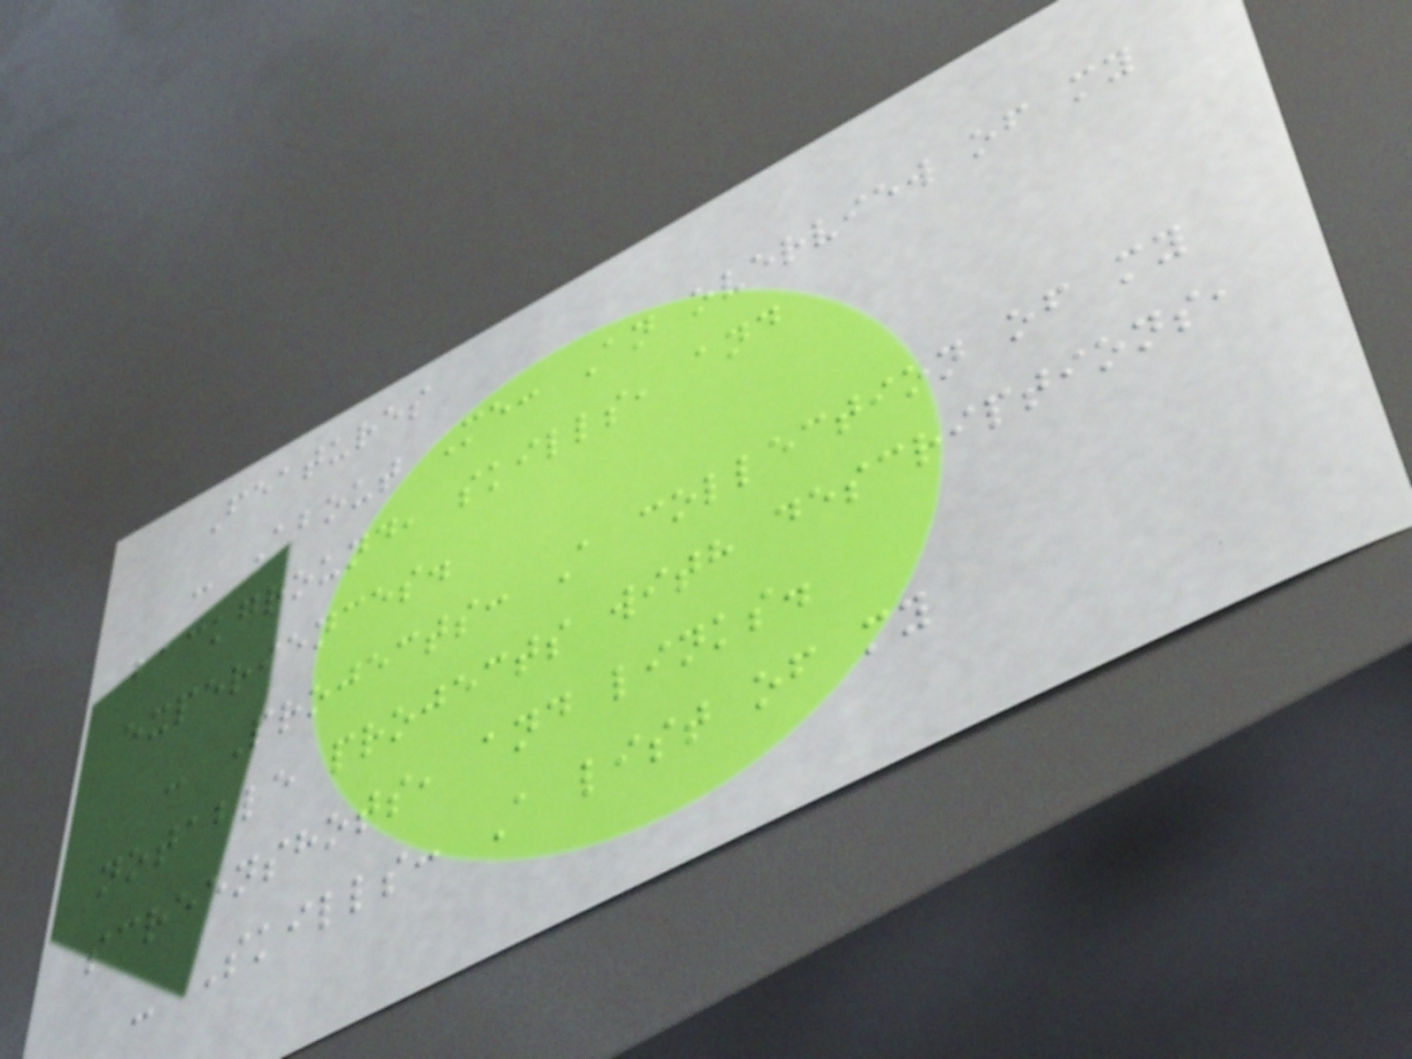Features
- About Me: An overview of my
background, skills, and
experiences.
- Projects: A collection of my
notable projects with descriptions,
screenshots, and links.
- Skills: A list of my
